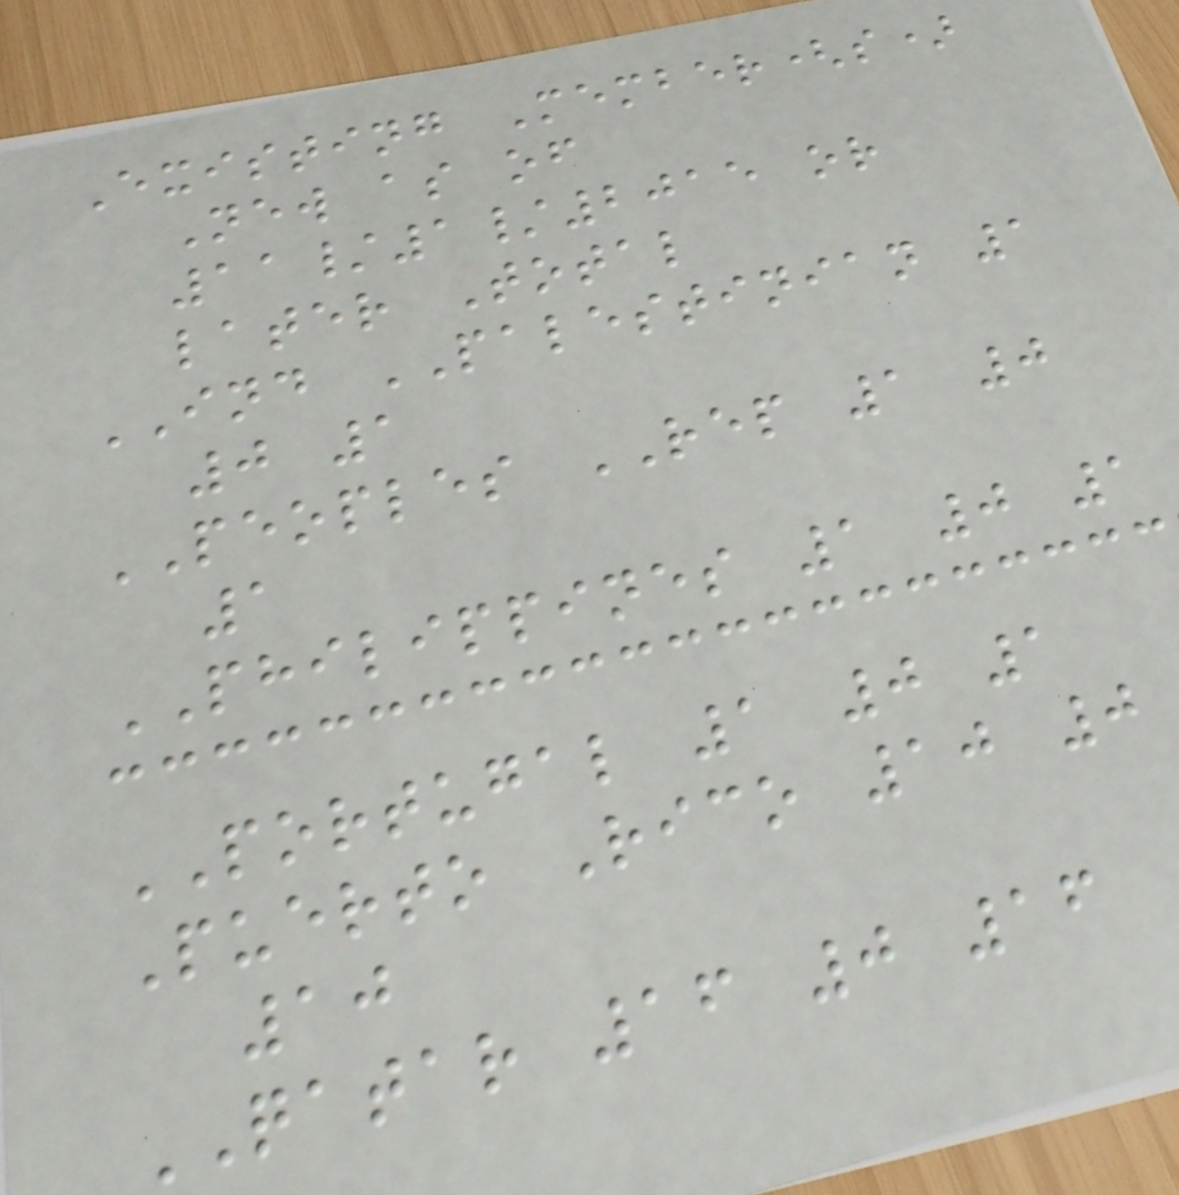Existing Member(s)
New as of
11/1/2015 or
later Total
IND PALESTINIAN 1
0 1
PEOPLES REP 1 0
1
PHILIPPINES 1 0 1
PORTUGAL 1 0 1
Puerto Rico 10 0
10
QATAR 16 0 16
